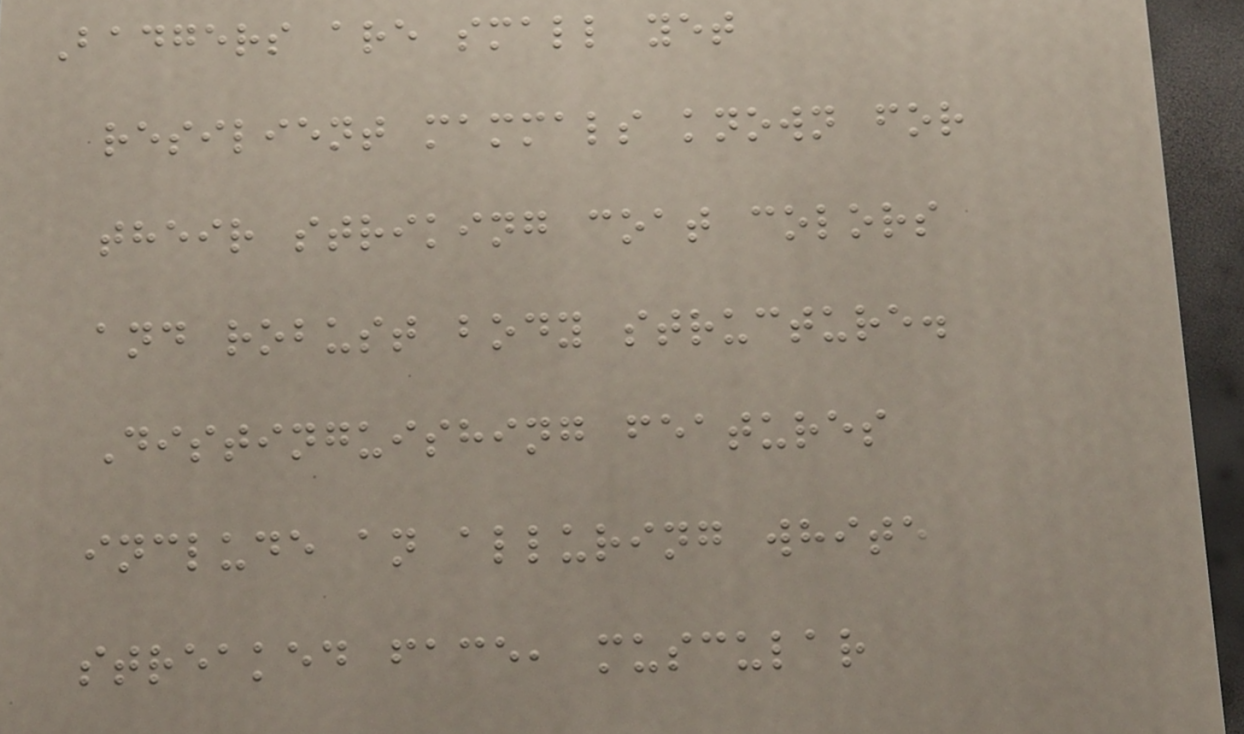Badgers are small yet
resilient mammals known for
their striking coat colors
and robust body structure.
Distinguishing features
include an alluring white
streaked face, muscular
